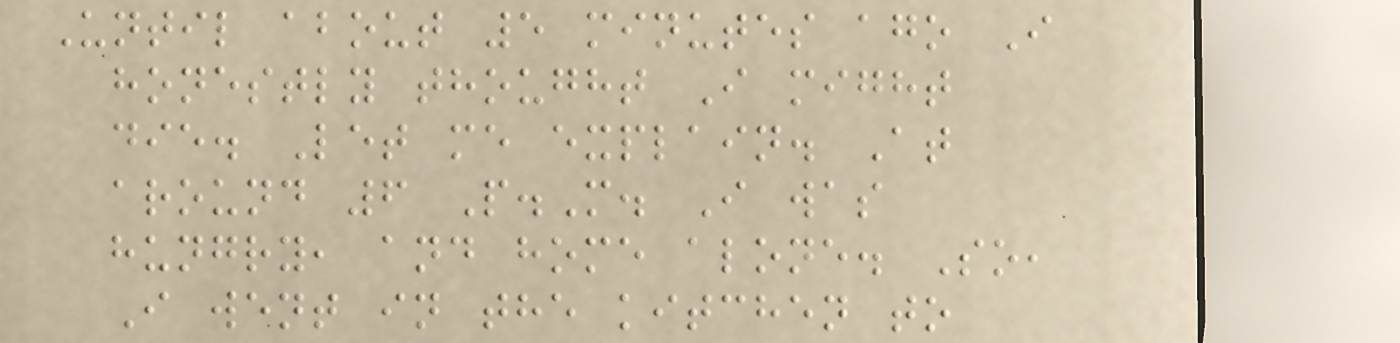Until about 5 minutes ago I
honestly thought I might
die. Let me explain. At
around 6 P.M. I was
hungry, and home alone. So,
I went in the kitchen to
